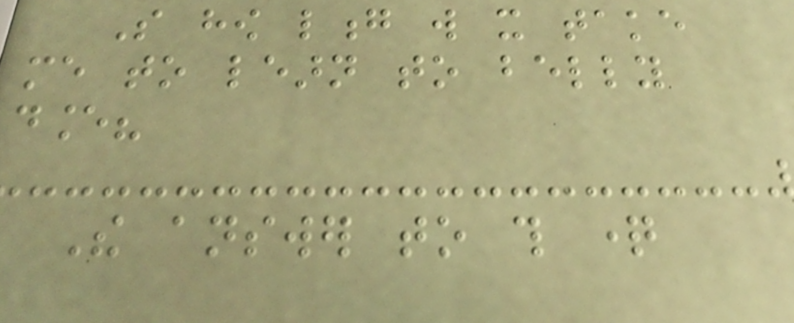So how long will it take
me to learn to belly
dance?
The answer to this question
